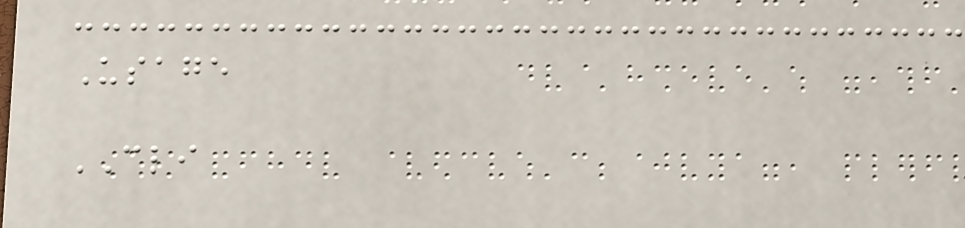Usage
CLI
